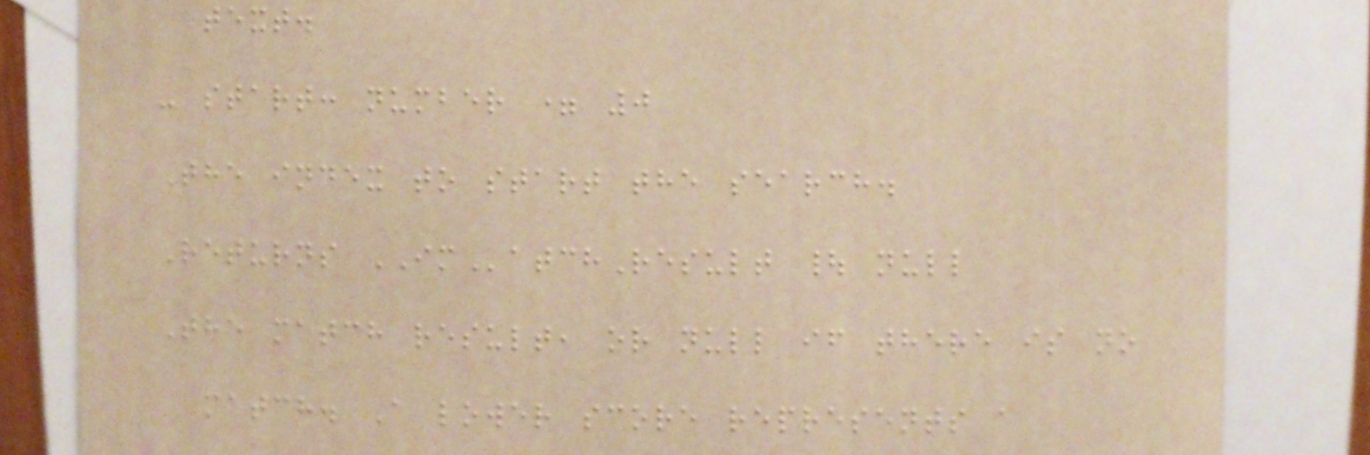text.
- start: number = 0
The index to start the search.
Returns IMatchResult | null
The match result, or null if there is no
match. A lower score represents a
